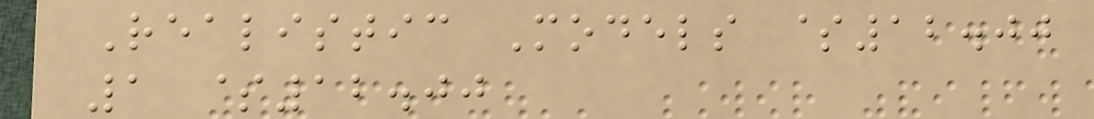Realistic Models $12.00
1 $12.00
